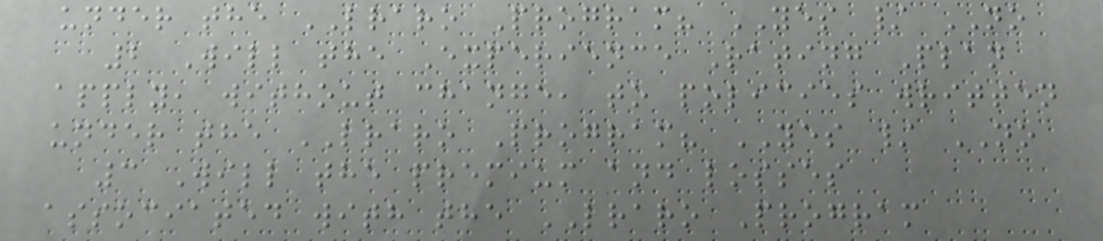under the LRARO Program? YES / NO
2 Will the Experience Rating Plan
apply, without change, to policies written
under the LRARO Program? YES / NO
3 Will the premium and losses
associated with the LRARO Program
